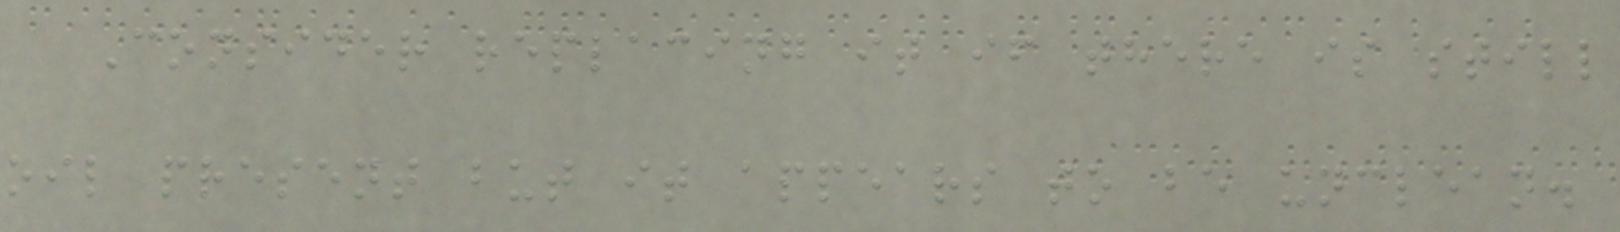Consider replacing it if there is still
oil present but it appears to be unclean.
